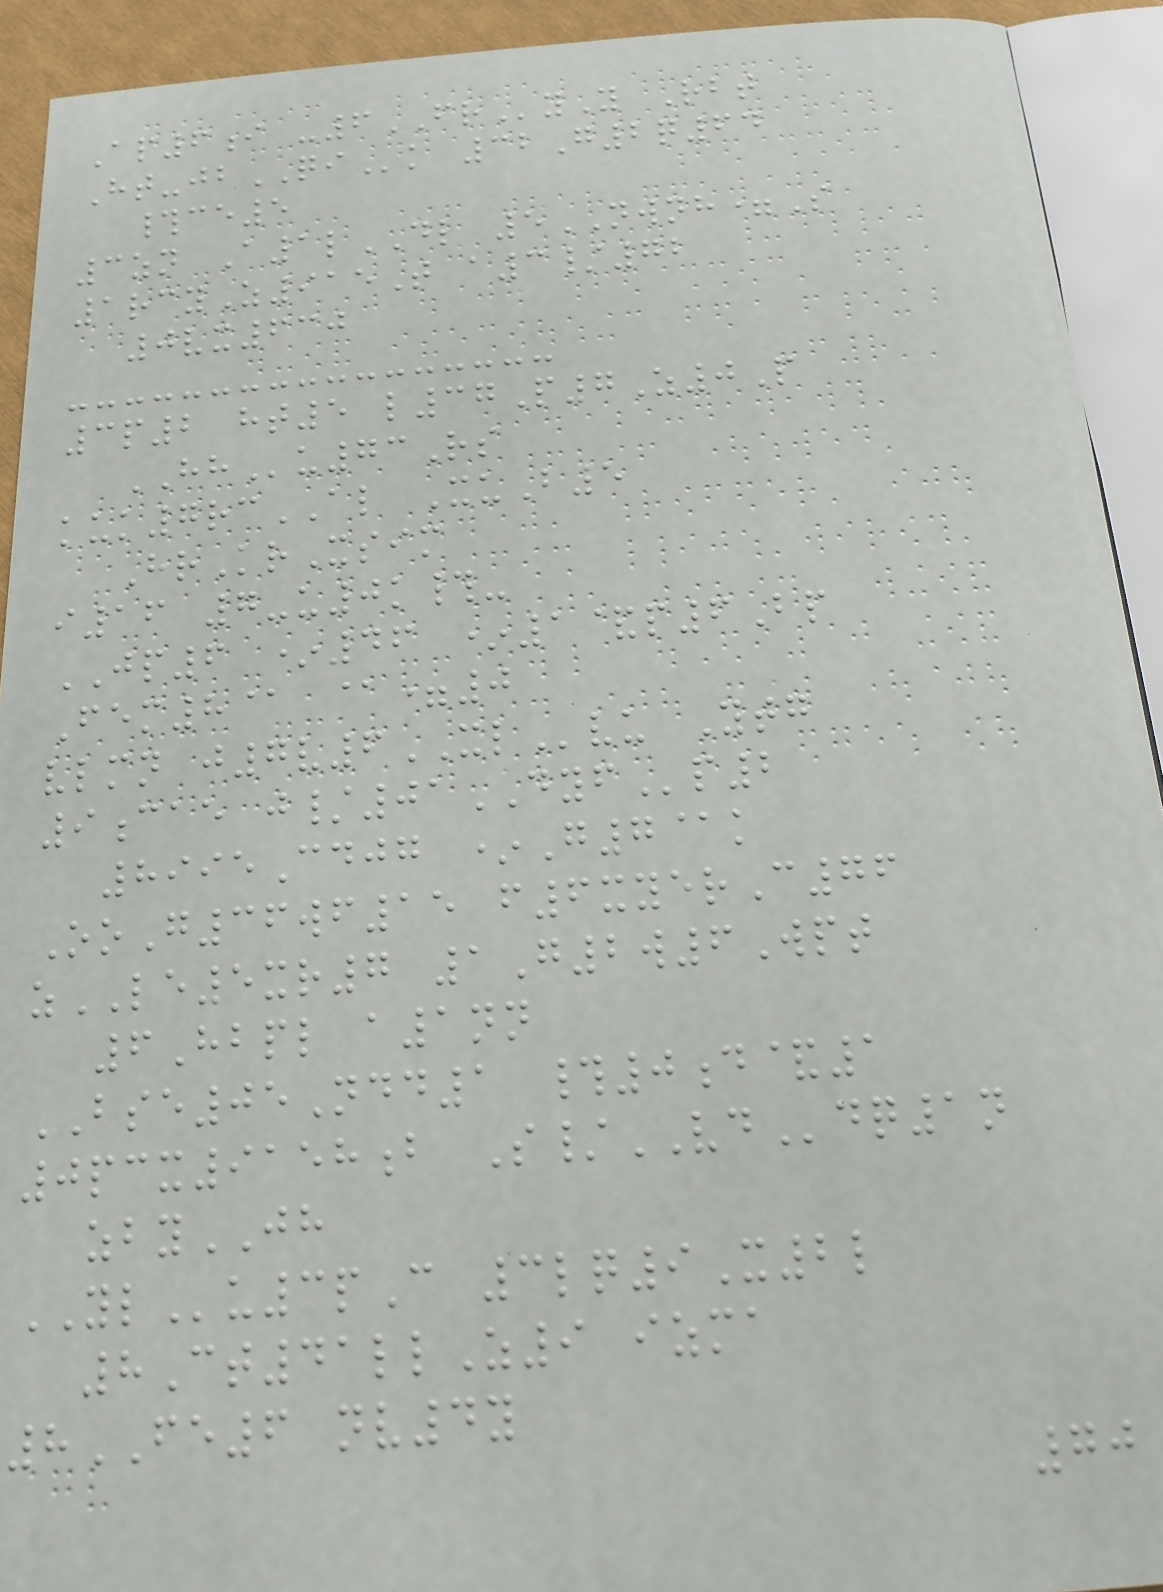Ap6i -6FRyY Rbt
Ht-jbQIk 32G2q64
#ce5
3zn A1lDL 5NWNH=S
1rcyZ915T a3/72
0vx630
3p2 ht5 l37P7Z0P
HHu73Rs
kuk7rcAL XuB5
HrKrXsim
i16 7-u0k#-
JP6 *46 *1&p6Bp
Fem8@ @=0
vlmn j7v6XLvu Ytg
9cae j/01DYFp2
8995Cdjg *G7@k
OoG36wf15 f6xyerC76
zLE5xr7 1G2w6Wpt
6Hbpl a1nn
BSE05Ndd1 #0d&1
0pcx9158b S/VDdq1n
zbyJH
YLu3pC 3lq9X2l
8Ct41llZ9 izma
8FE6 nv4y
70
